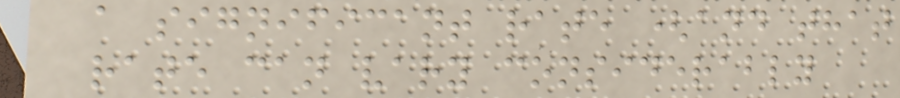a significant rate (and that
rate can vary considerably
